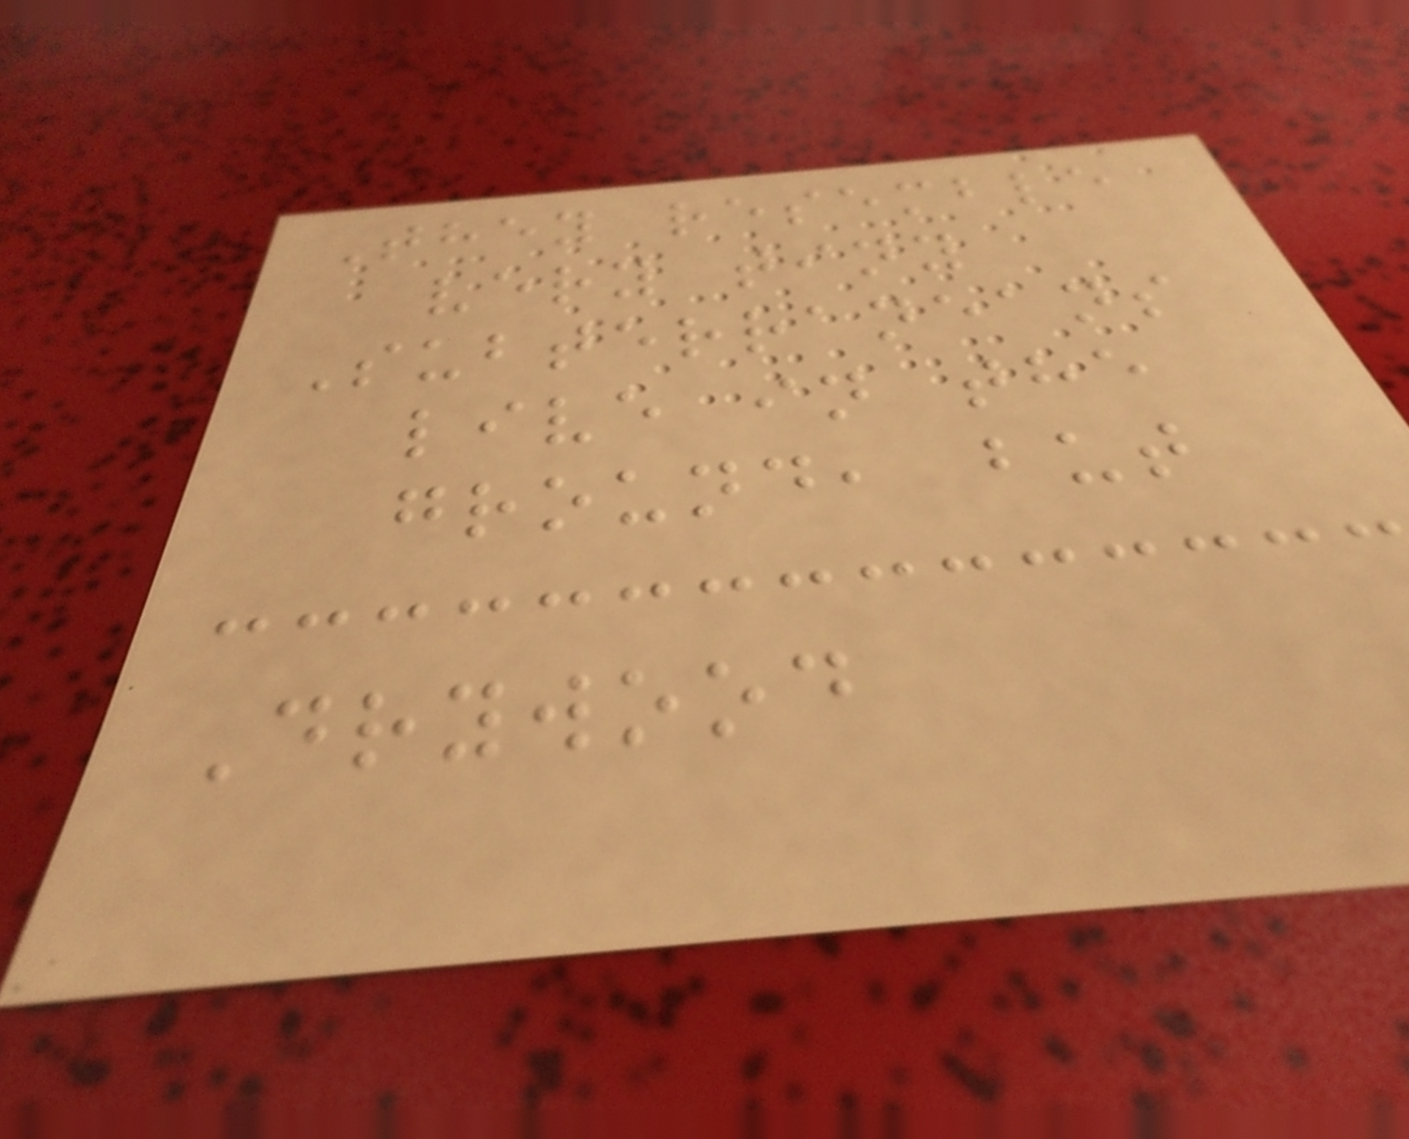They resemble
very tiny
Subterraneans
live in the
ground, but
Drywood
